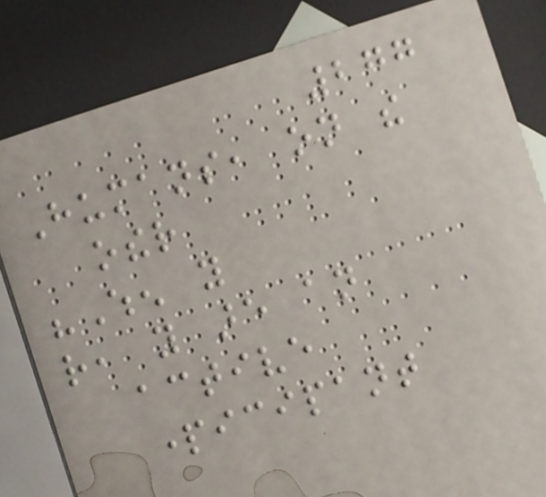277
Humans, on the
other
"When you
rather, you are an
active
participant
